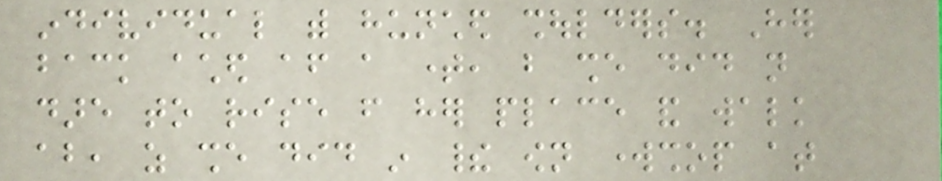individual with hunched shoulders. Her
back ached after a time, but she did not
dare to rise from her place and walk
about, as she did in their own workshop at
